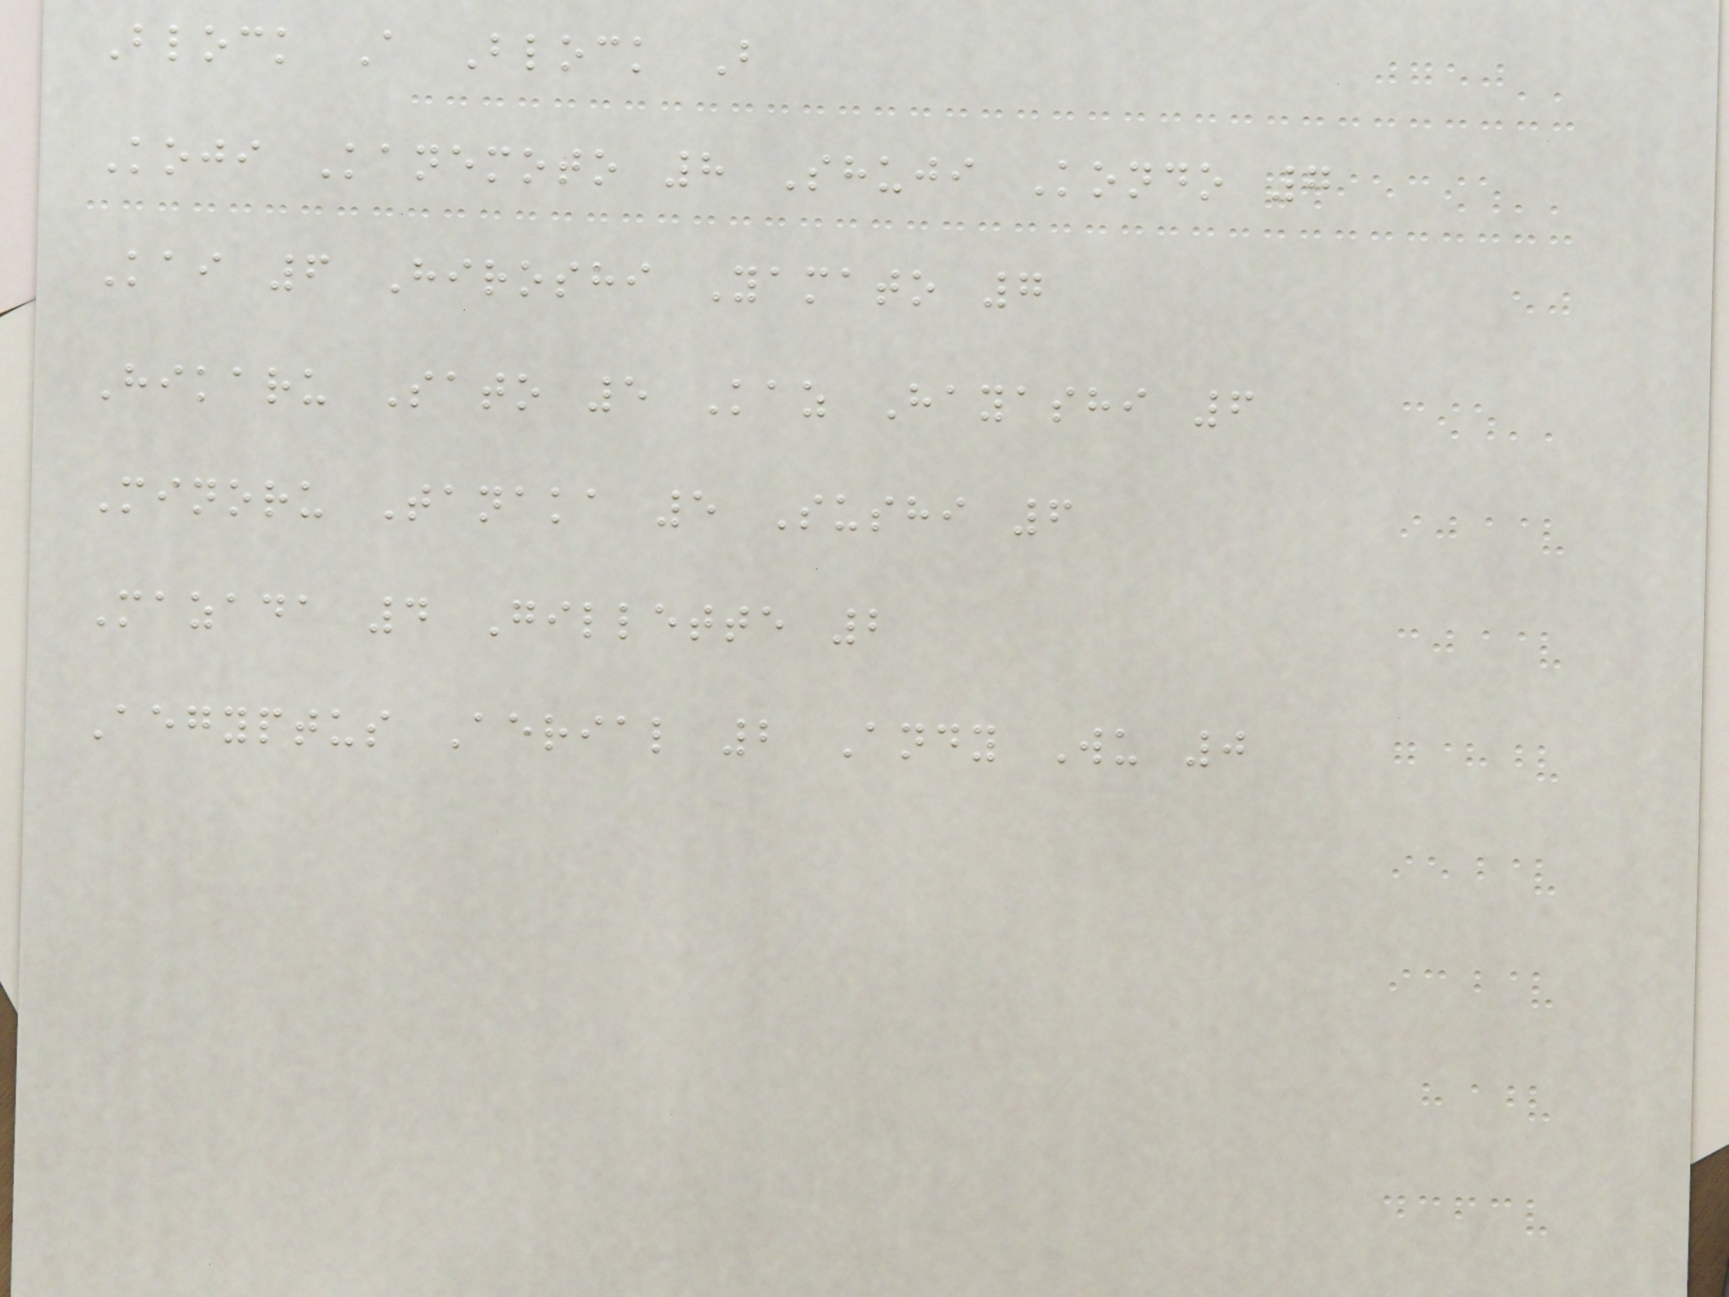Block A Block B
Koji Kanemoto 8 Shuji Kondo 7
Kai 6 Hiroshi Yamato 7
Hikaru Sato 5 Kaz Hayashi 6
Minoru Tanaka 5 Sushi 6
Mazada 4 Gillette 2
Aegyptus Aerial 2 Andy Wu 0
